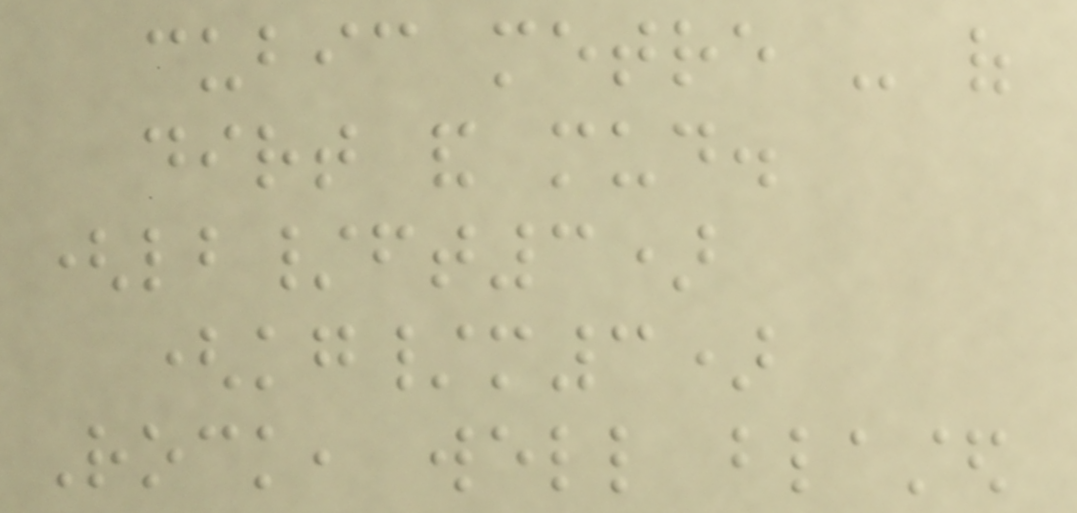cubic metre - of
dirt and mud.
(lb/ft3)
(kg/m3)
Rock, well blasted
